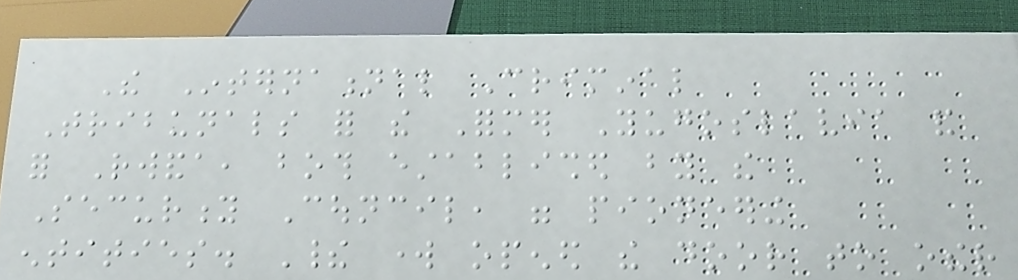The International Criminal
Tribunals for the Former Yugoslavia and
for Rwanda, both established by the
Security Council, were pioneering
entities. Their work opened the door to other
